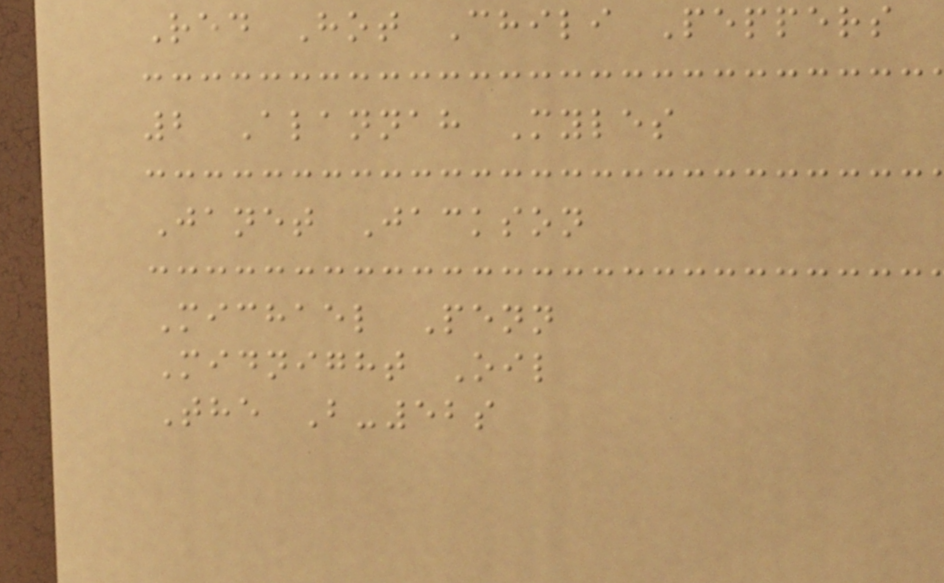Red Hot Chili Peppers
2 Alannah Myles
Janet Jackson
Michael Penn
Midnight Oil
The B-52s
